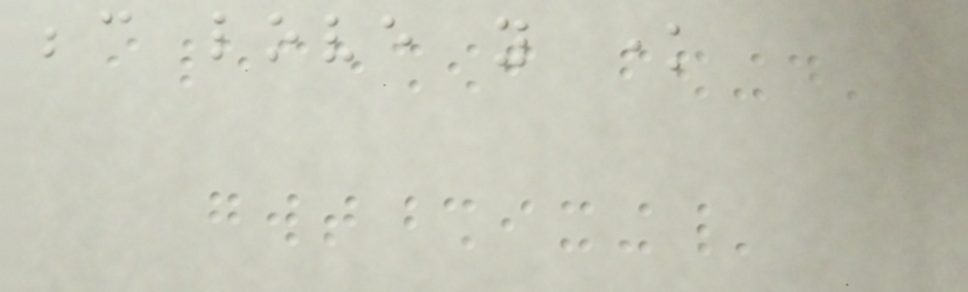because love you know
